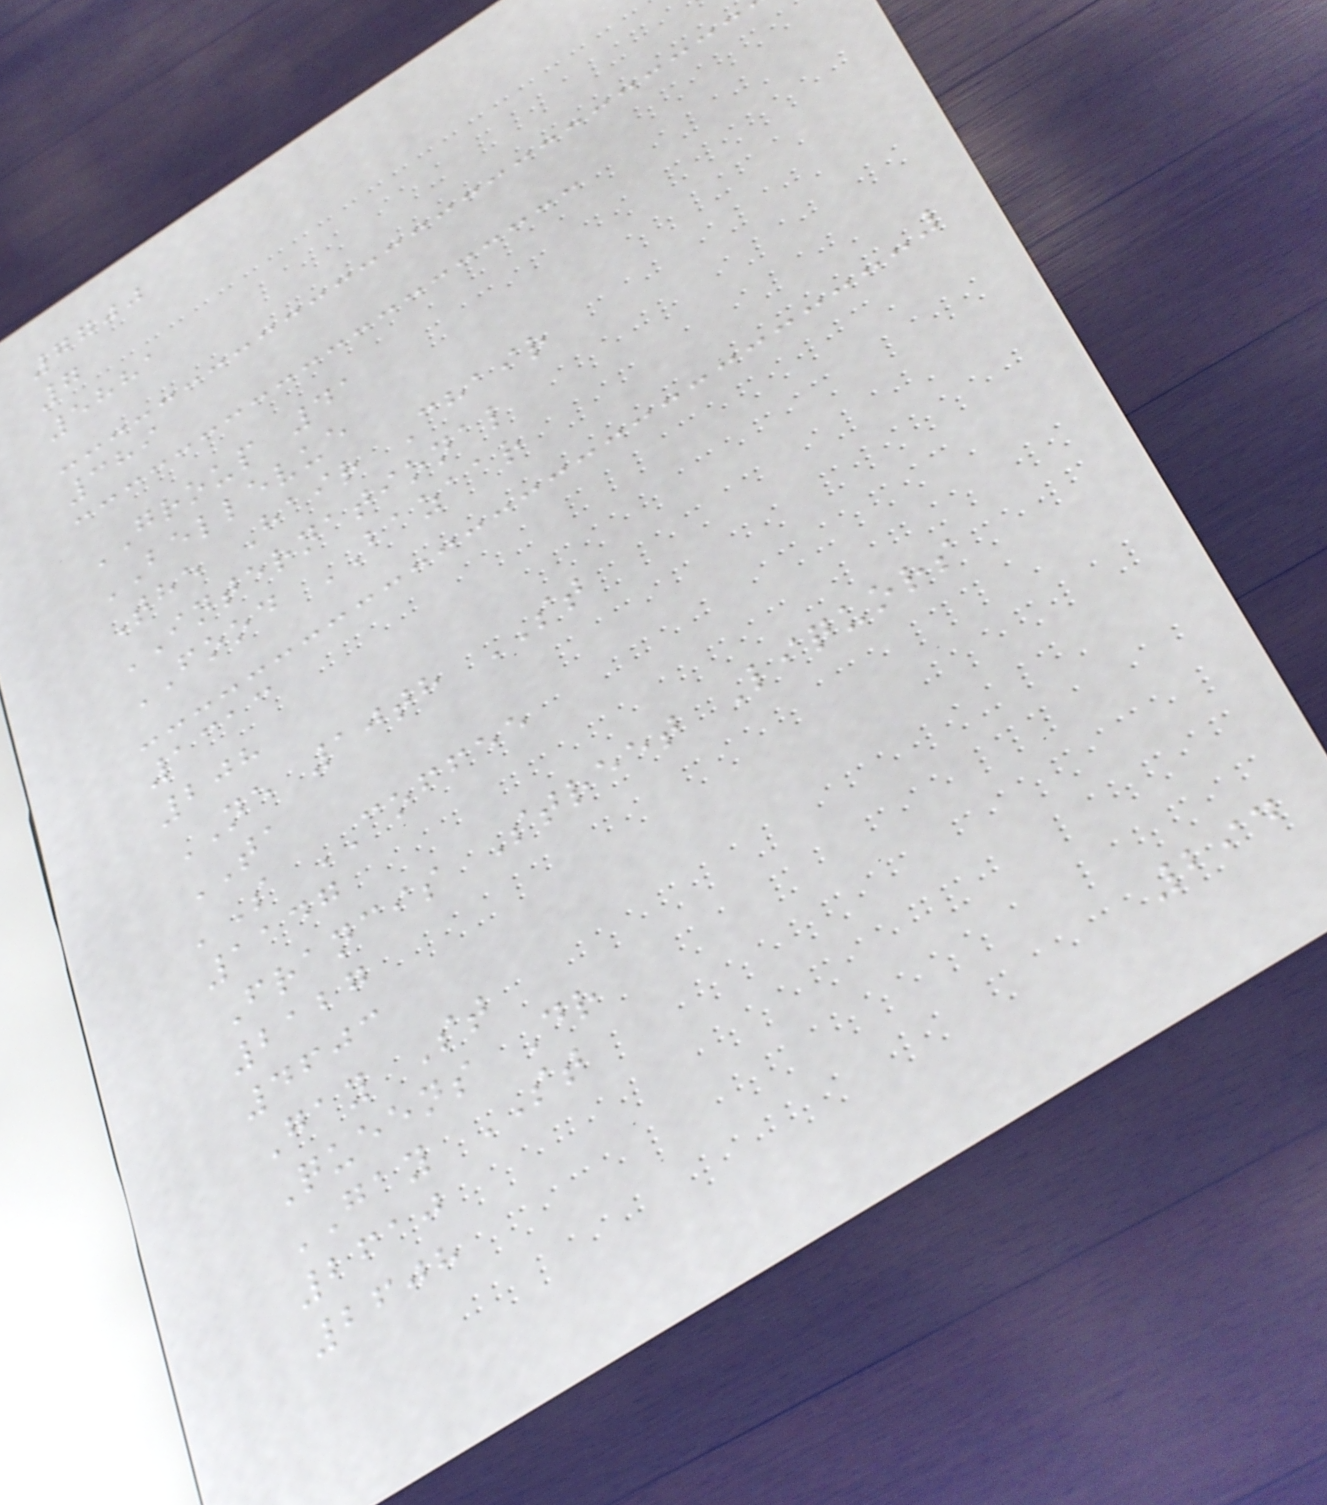7700
7
5881
389
GROUP 41
BELLEVUE
The Hair Chair
INTERNATIONAL
FOOD BAZAAR
1313
208
NE 10th ST
TA
'S COFFEE
1147
Francis Street Liquors
2127
4603
Gay St
Queens Dr
GAY ST
2610
2608
294
